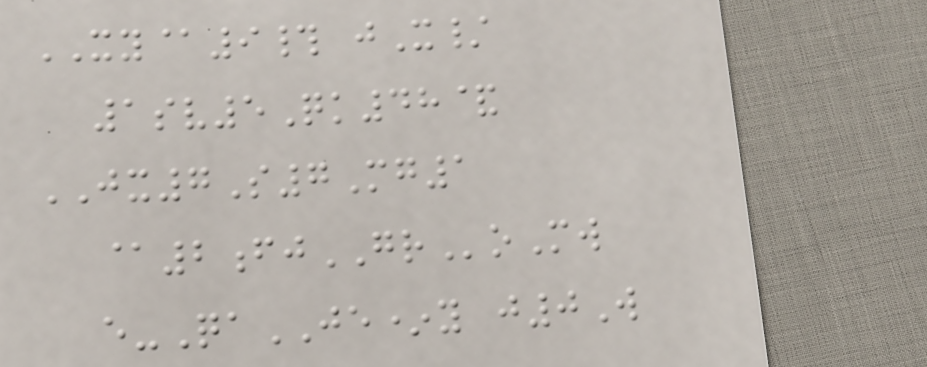XY@9# jX/
1sv5Qk48&
JX7S7Mg1
@2fjGRoMw
e-QaJE*y j0W
